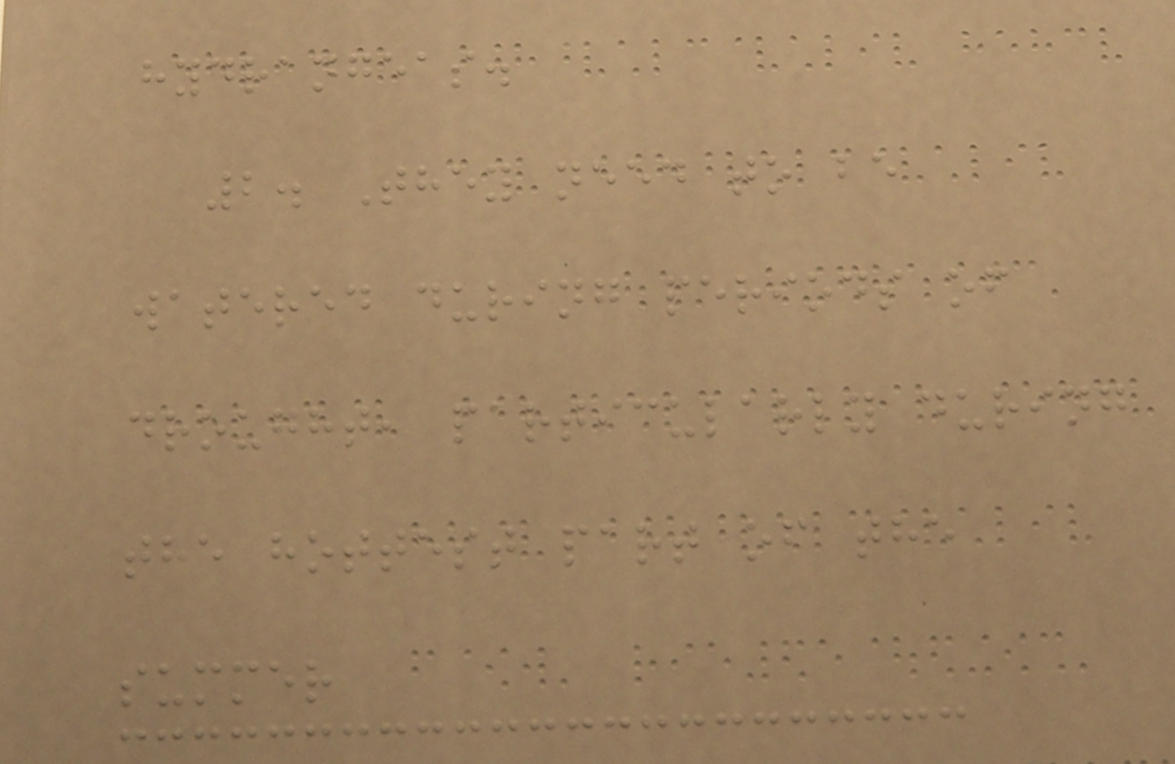hydrangeas.
2. They need to be
watered during periods of
drought, particularly during
the hottest part of the
summer
